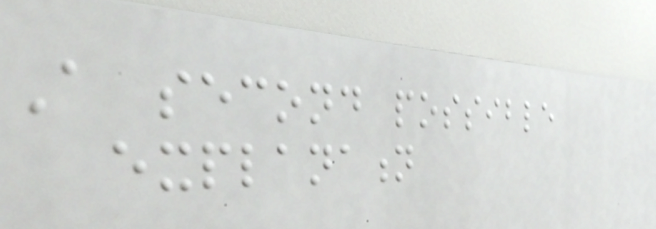A second possible
explanation
